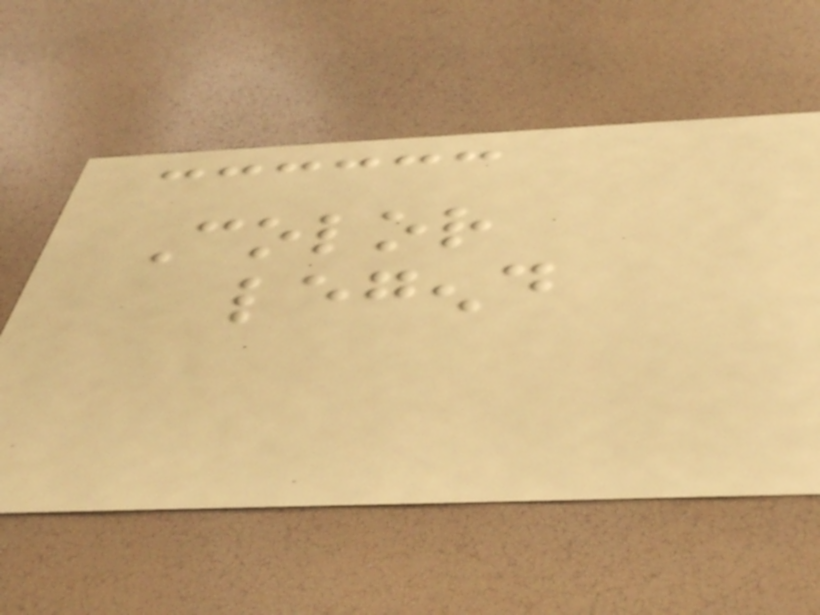Color
legend
